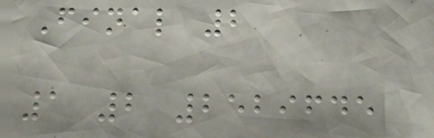Final 2
1 2 2529645
